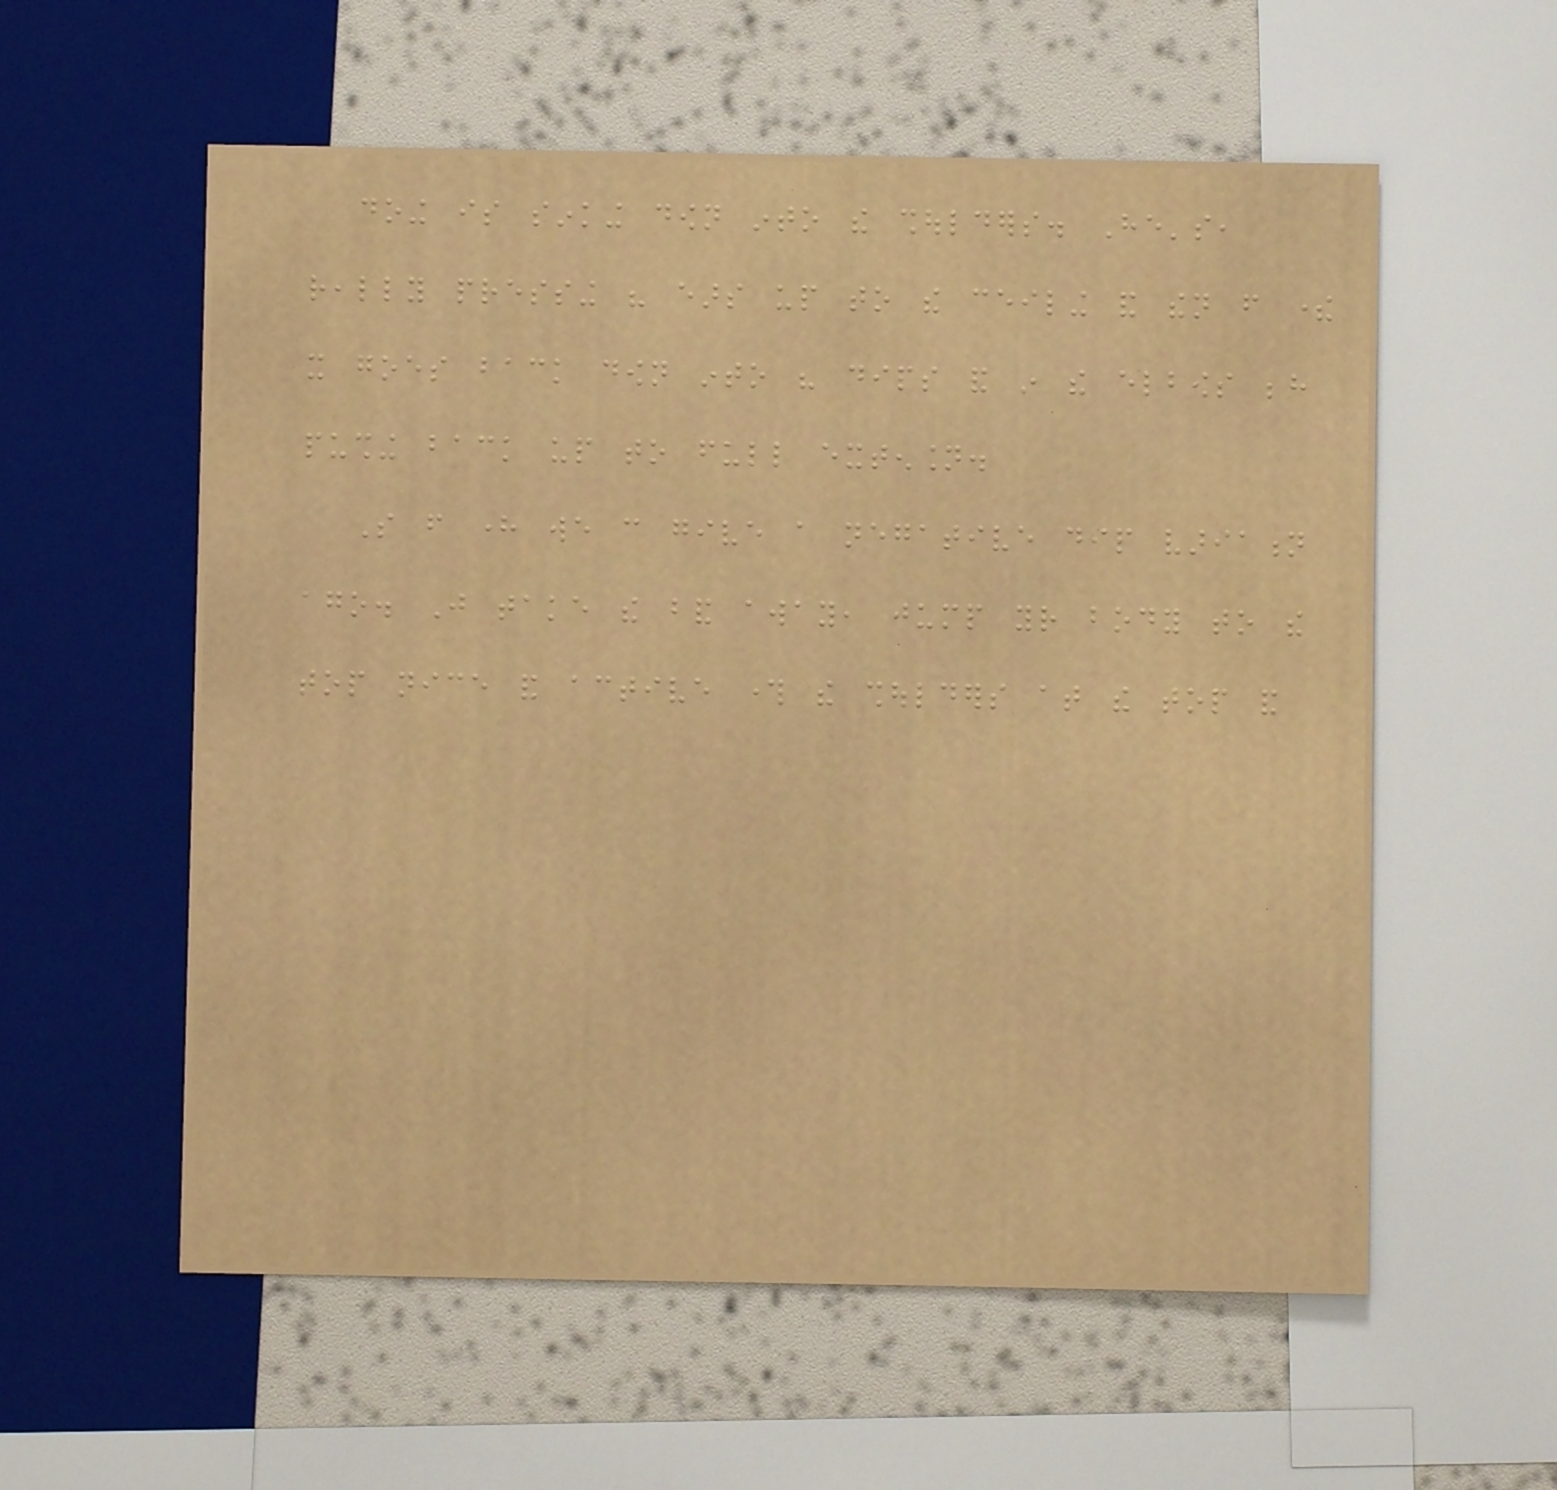doing is sinking down into the shoulders. He's,
really pressing his ears up to the ceiling and then from there
it goes back down into his dips and in the elbows behind
pushing back up to full extension.
So from here we can give a negative dip variation
ago. Just take the band away, jump your body to the
top nice and active through the shoulders at the top and
